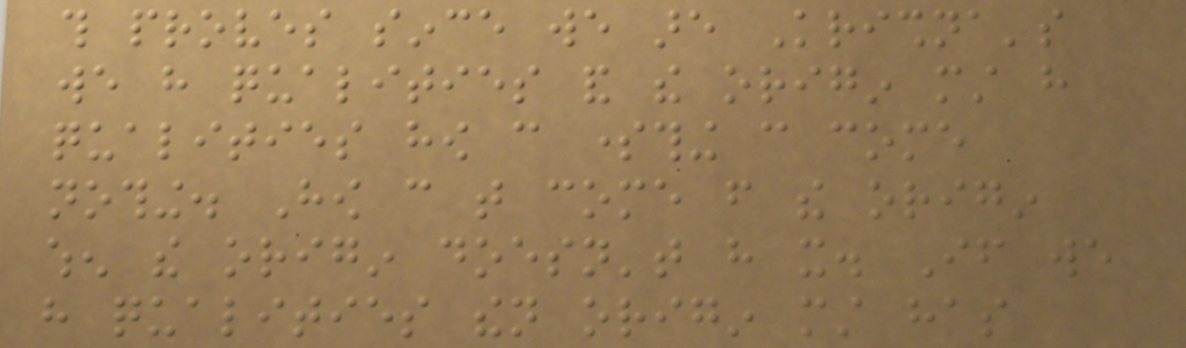this proves since we are Krishna's
we have qualities and the origin must have
qualities how can something can come
nothing. How can that come from the origin
when the origin doesn't have it. If we
have qualities then origin must has
